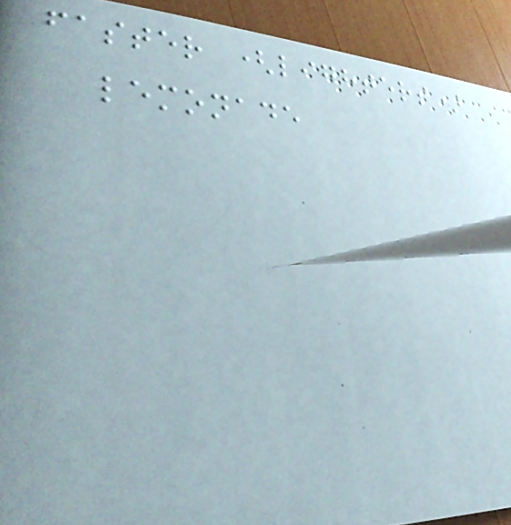faster (lighters)
lemonade
